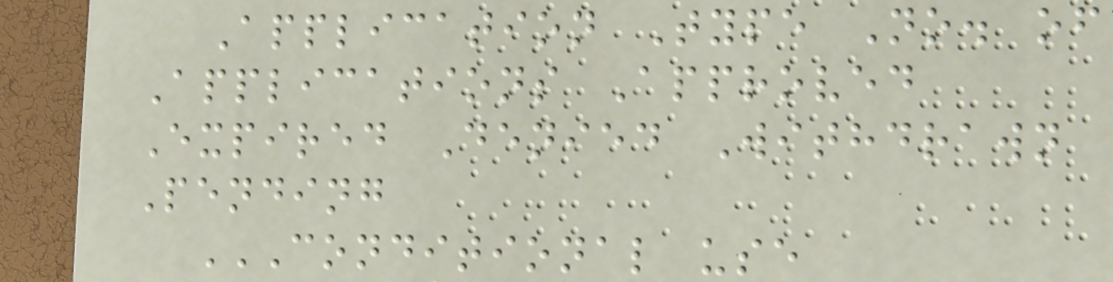Application Type No. of
Applications Approved
Expired Denied Withdrawn
Pending
CONDITIONAL USE
